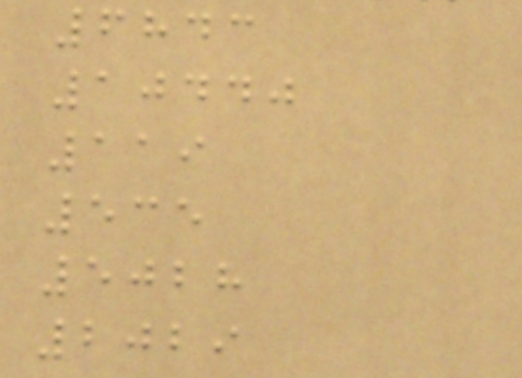6843
10440
119
535
5028
2029
